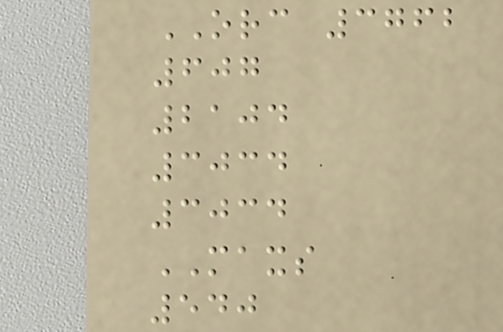ORC 3762
607
2104
3034
3034
MAXS
540
